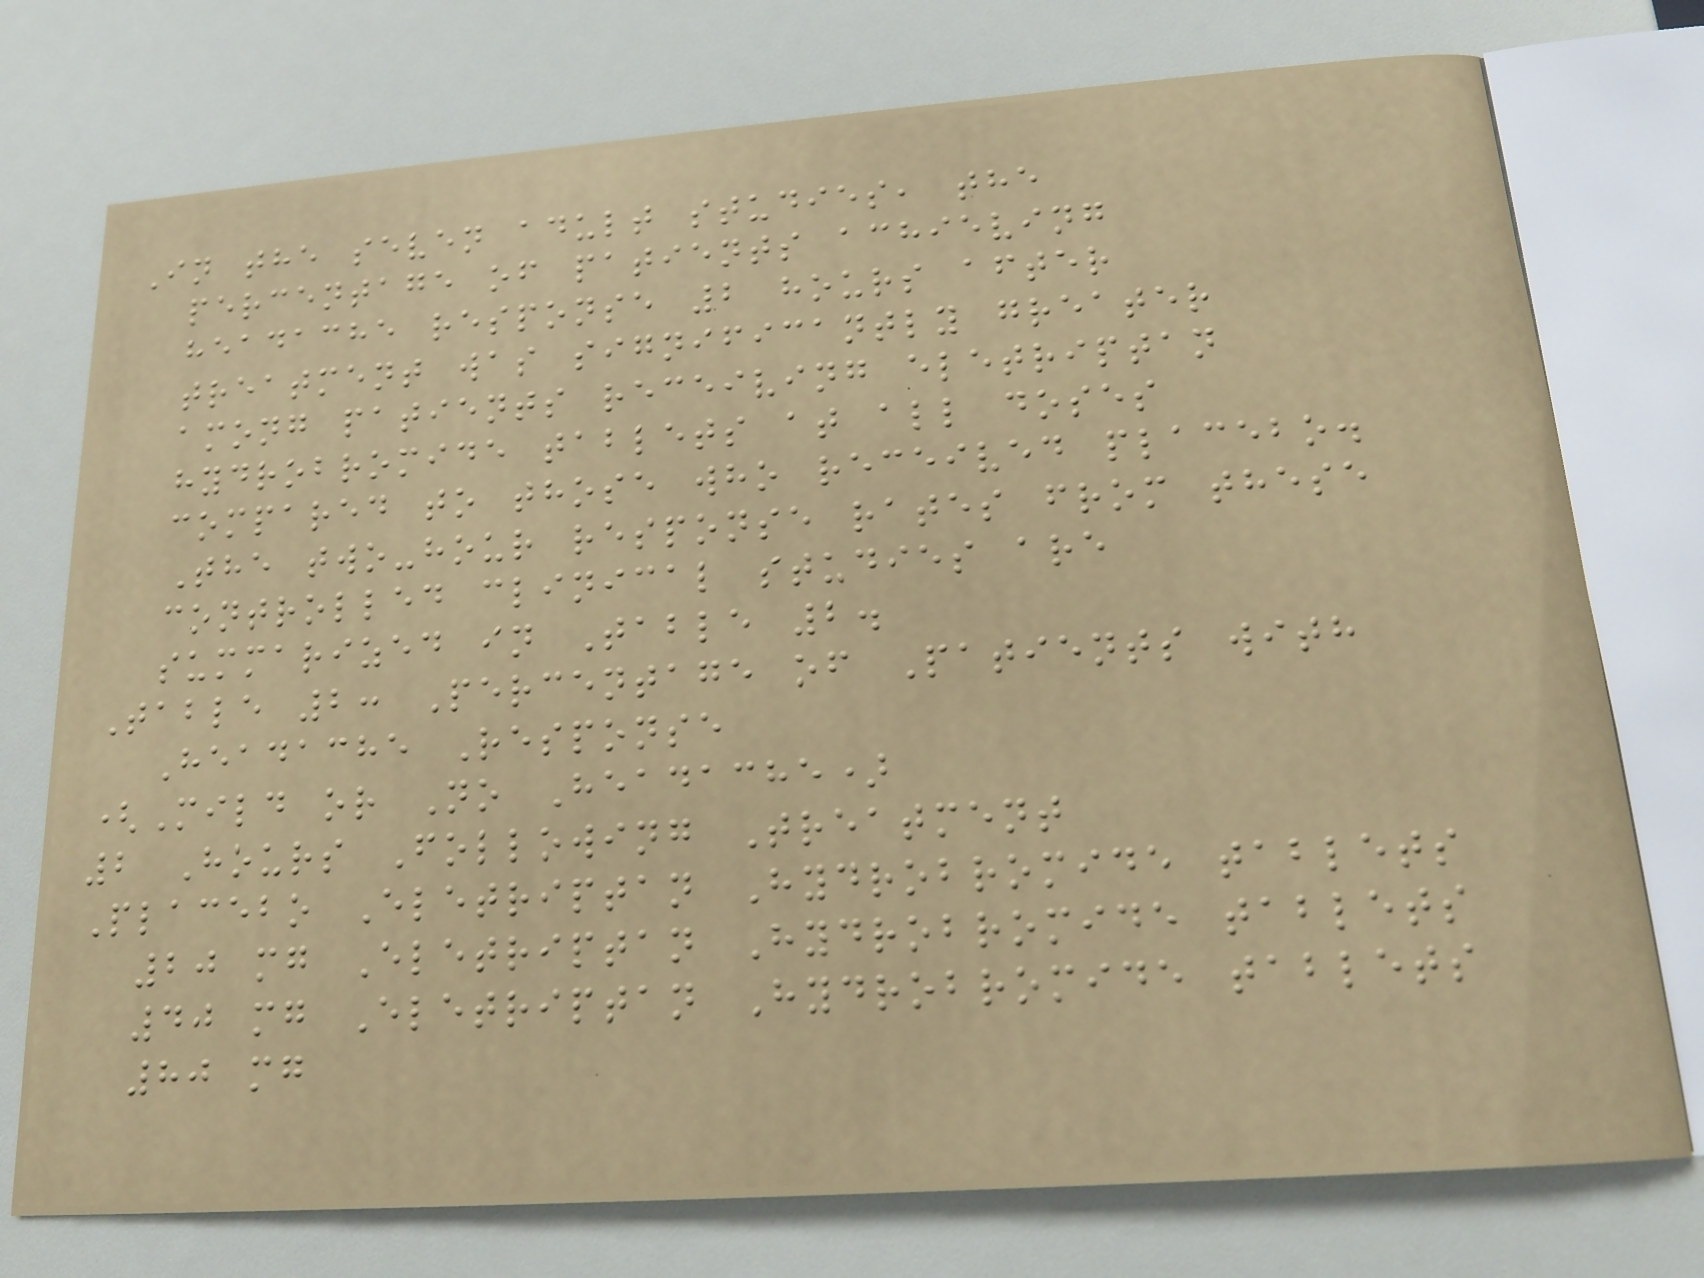In the seven adult studies, the
percentage of patients achieving
headache response 2 hours after
treatment was significantly greater
among patients receiving eletriptan
hydrobromide tablets at all doses
compared to those who received placebo.
The two-hour response rates from these
controlled clinical studies are
summarized in Table 2.
Table 2: Percentage of Patients with
Headache Response
(Mild or No Headache)
2 Hours Following Treatment
Placebo Eletriptan Hydrobromide tablets
20 mg Eletriptan Hydrobromide tablets
40 mg Eletriptan Hydrobromide tablets
80 mg
